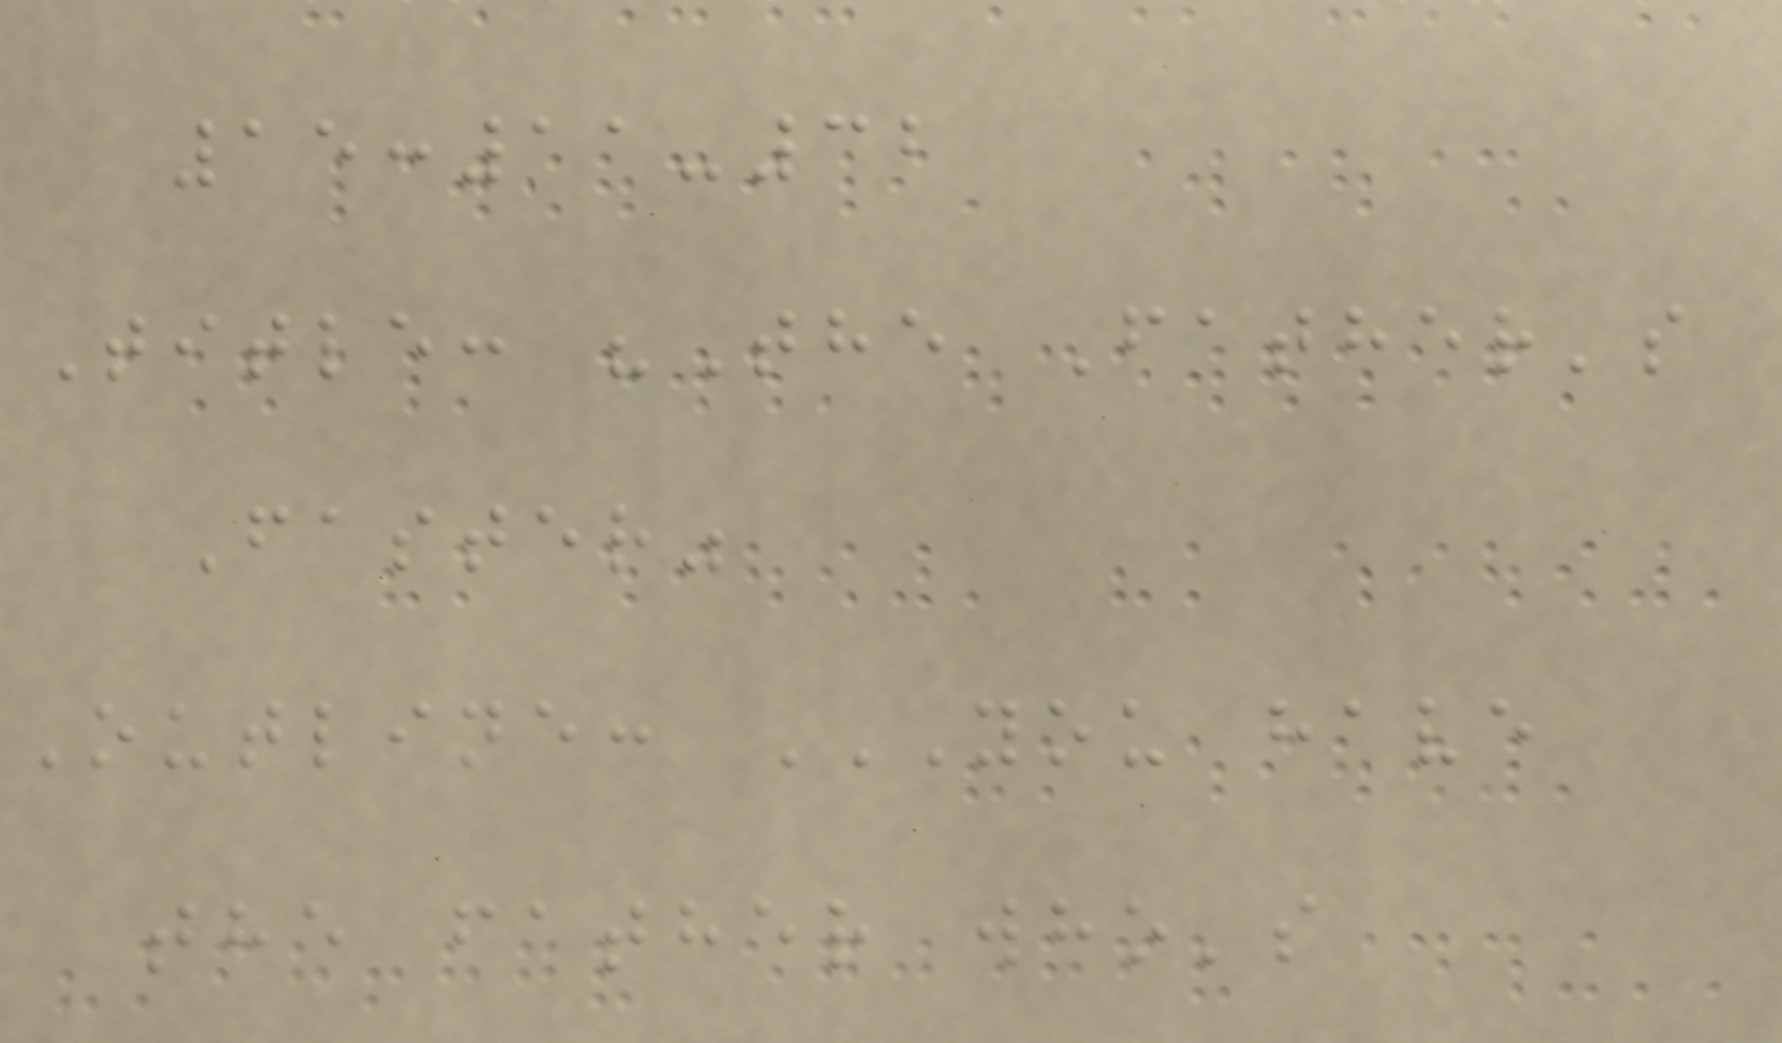15:11-32
Title: "The Father's
Faster"
Outline: YOU HAVE
THE FATHER WHO'S
